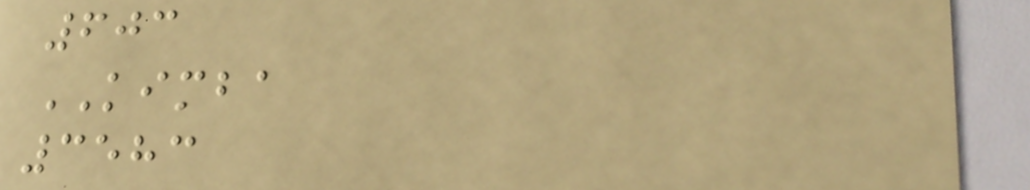603
KIMBA
3583
